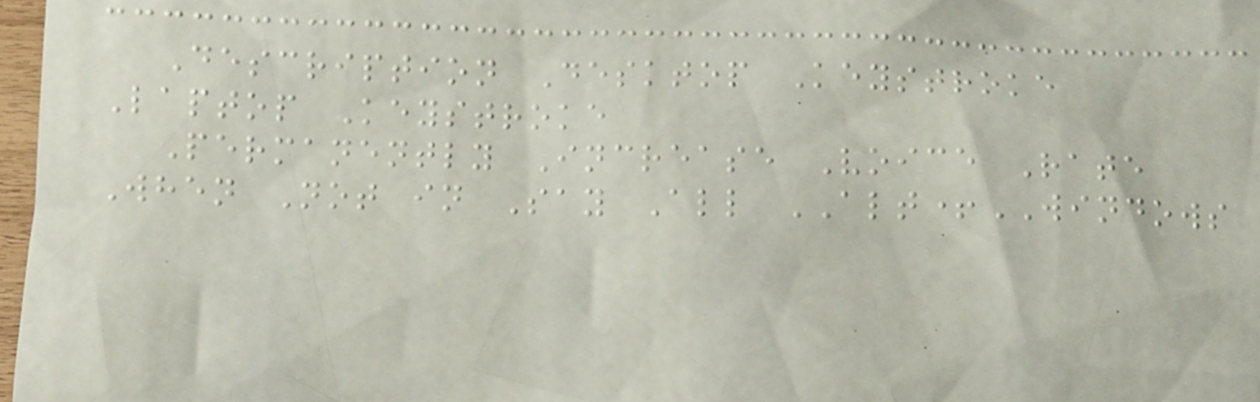Description Desktop Keystroke
Laptop Keystroke
Permanently Increase Voice Rate
When Not in Say All ALT+WINDOWS
